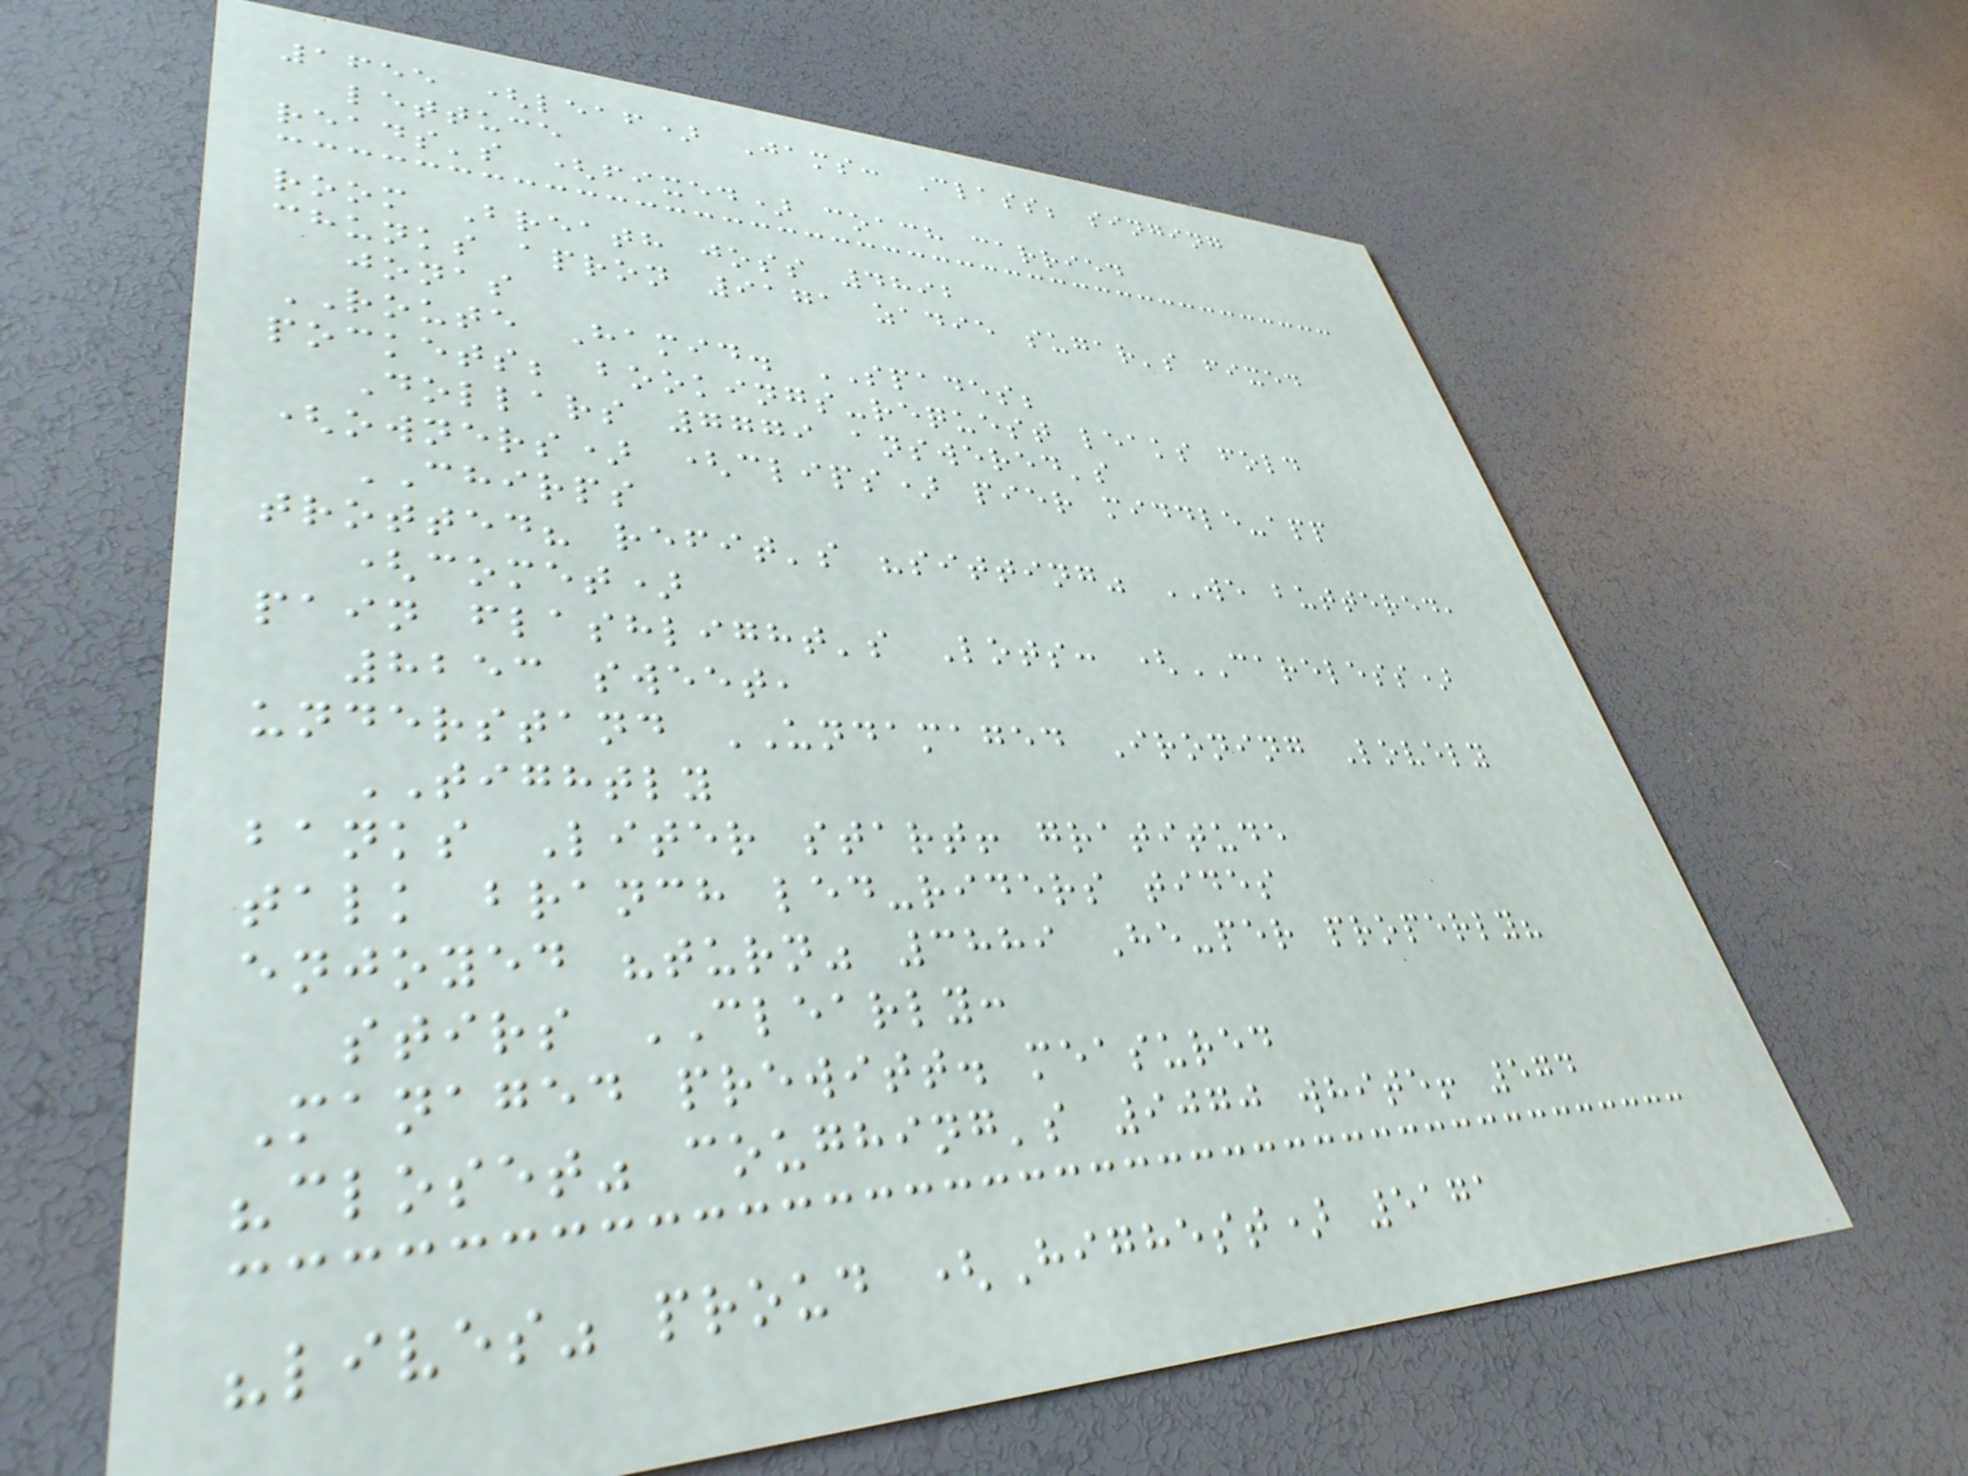1655 (leaf) Jams: Class; singing
lettuce
reads's (fixed) coach carried
room Breath joss 4892
chunks apron 9171 zadie sugar's fixed
jonas
ROUTE Hamid. SPADES;
pockets; bookings-request leaks fold
Dollars 7779 answered's
(owners) (clips) pier middle-app
CHIRPS
trotted? refit's "sitting" WE buttered,
(comet)
pain flashlight's Lots: (CARELESS)
8253 sweet,
understand UNDAMAGED Ironing Lovely
TIGHTLY
banks Liter start! gratitude
talk branch led-riders tides
enjoyed "turn" 3889 He-per properly?
stirs CLEARLY:
Managed prewitt. measured
"closet" coughing's 9070 white! 574
"lives" proud (Highest) 5171
